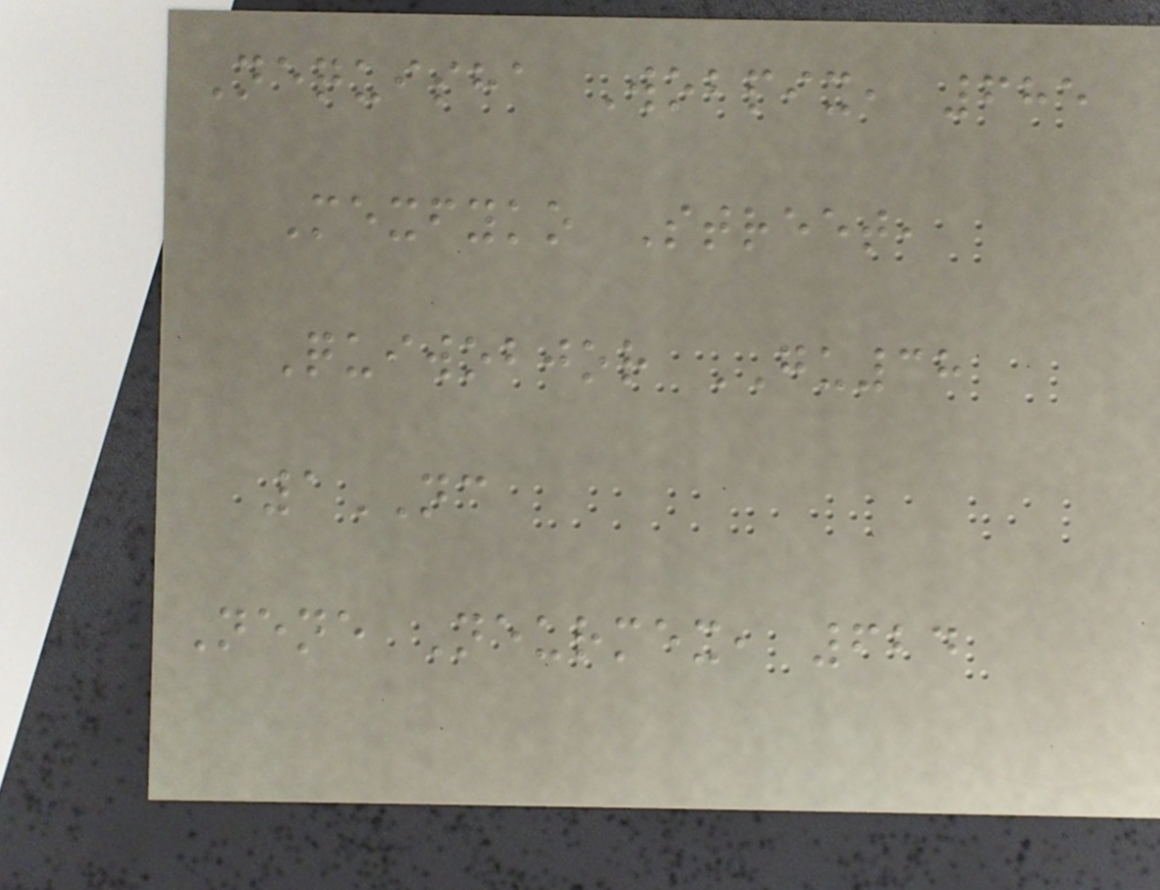Nequisha Wobpix, 685
Mexfyko Street,
Quiwobjor GU38
1NC
Nene Neurmex, 624
